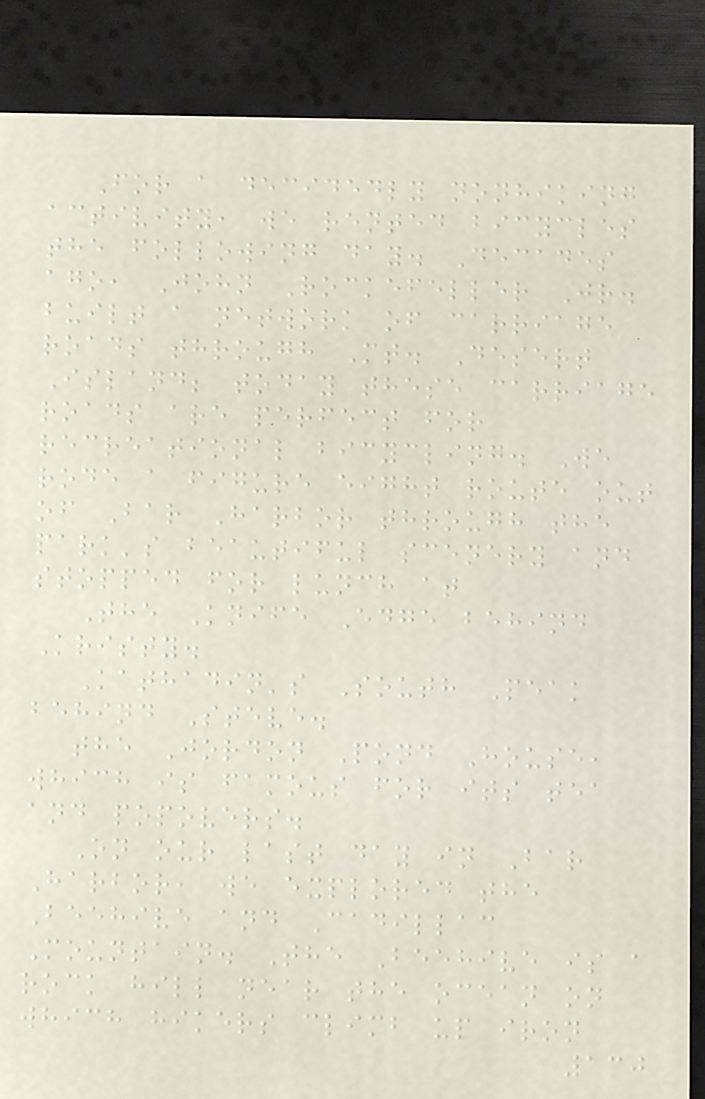For a decidedly nonhiking
activity, we rented bicycles
the following day. Decades
ago, John Rockefeller Jr.
built a network of carriage
roads through Mt. Desert
Island; today these carriage
roads are perfect for
recreational bicycling. We
rode a figure eight route out
of Bar Harbor through the
park's beautiful scenery and
stopped for lunch at
The Knife Edge behind
Kristy.
Kathadin's South Peak
behind Steve.
the Jordon Pond House,
which is famous for its tea
and popovers.
On our last day in Bar
Harbor, we explored the
Beehive and Cadillac
Mountain. The Beehive is a
rock hill near the ocean on
which hikers climb up iron
130
